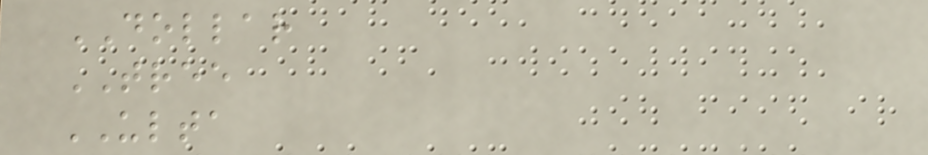DOLLAR
TREE
ULTA
